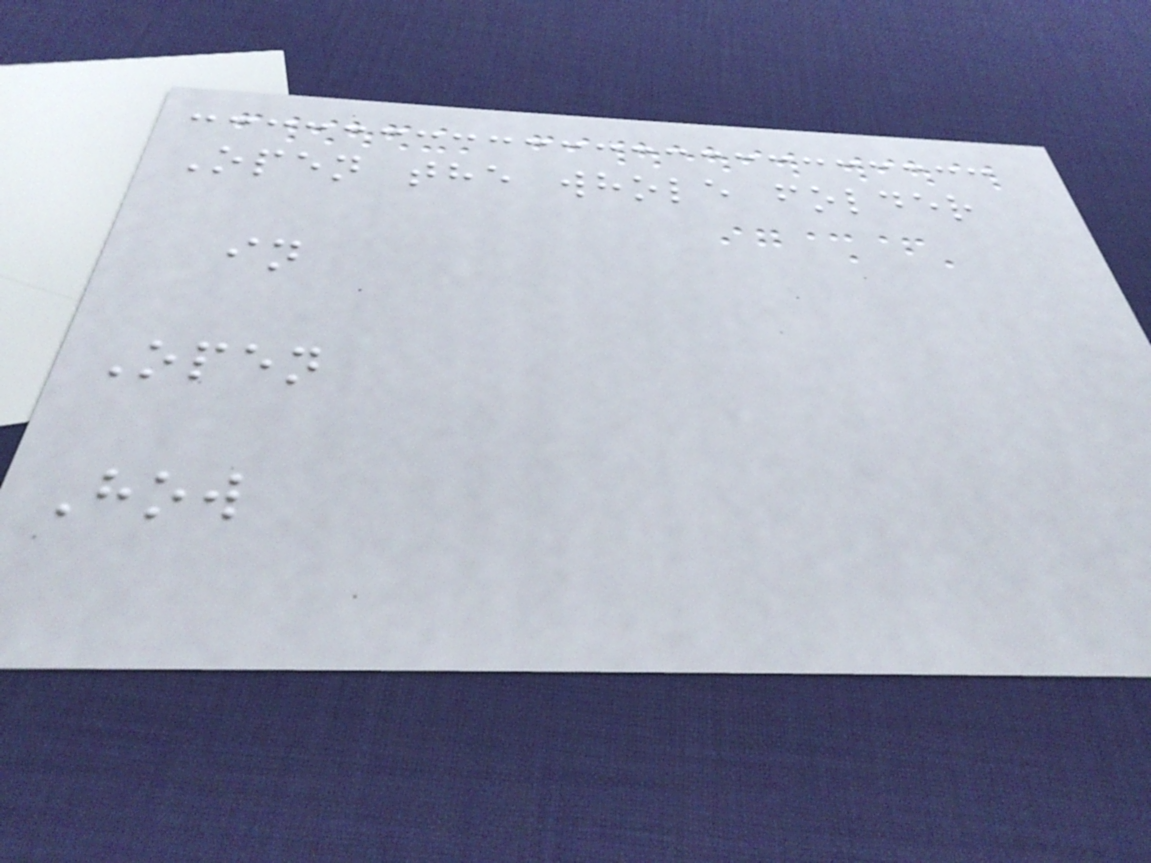Open the whole folder
in
Open
How
